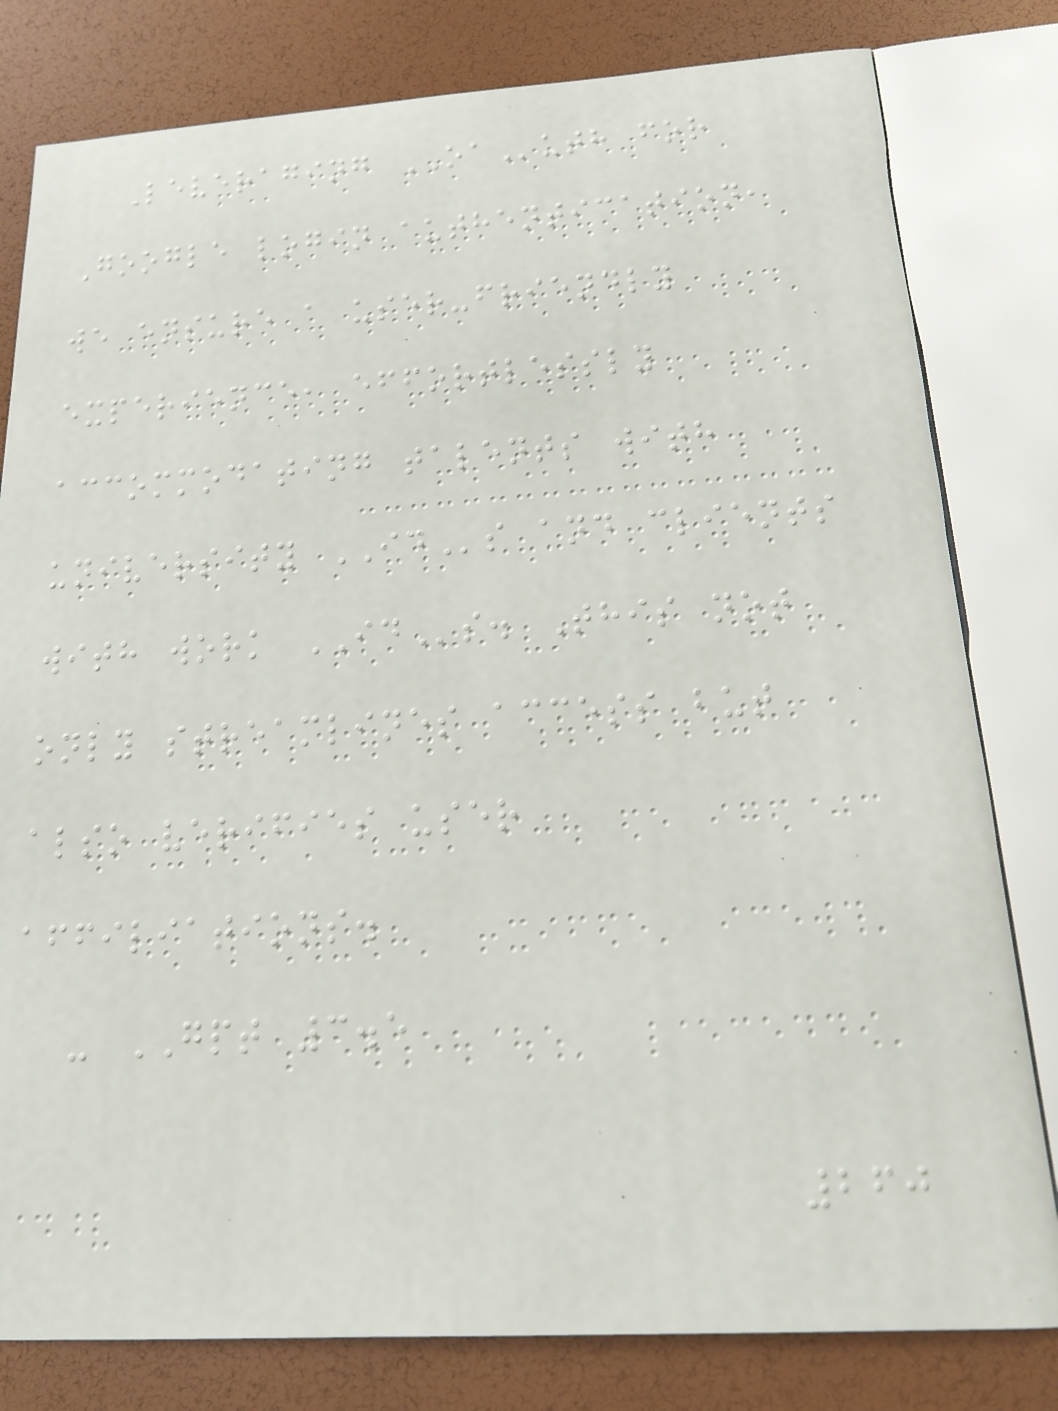Leveraging OAuth for
Google login authentication,
we ensure a user-friendly
experience, effortlessly
accommodating talents with
university IDs and clients
with work IDs. This not
only streamlines access but
also verifies user
affiliations.
- GPT 3.5
260
